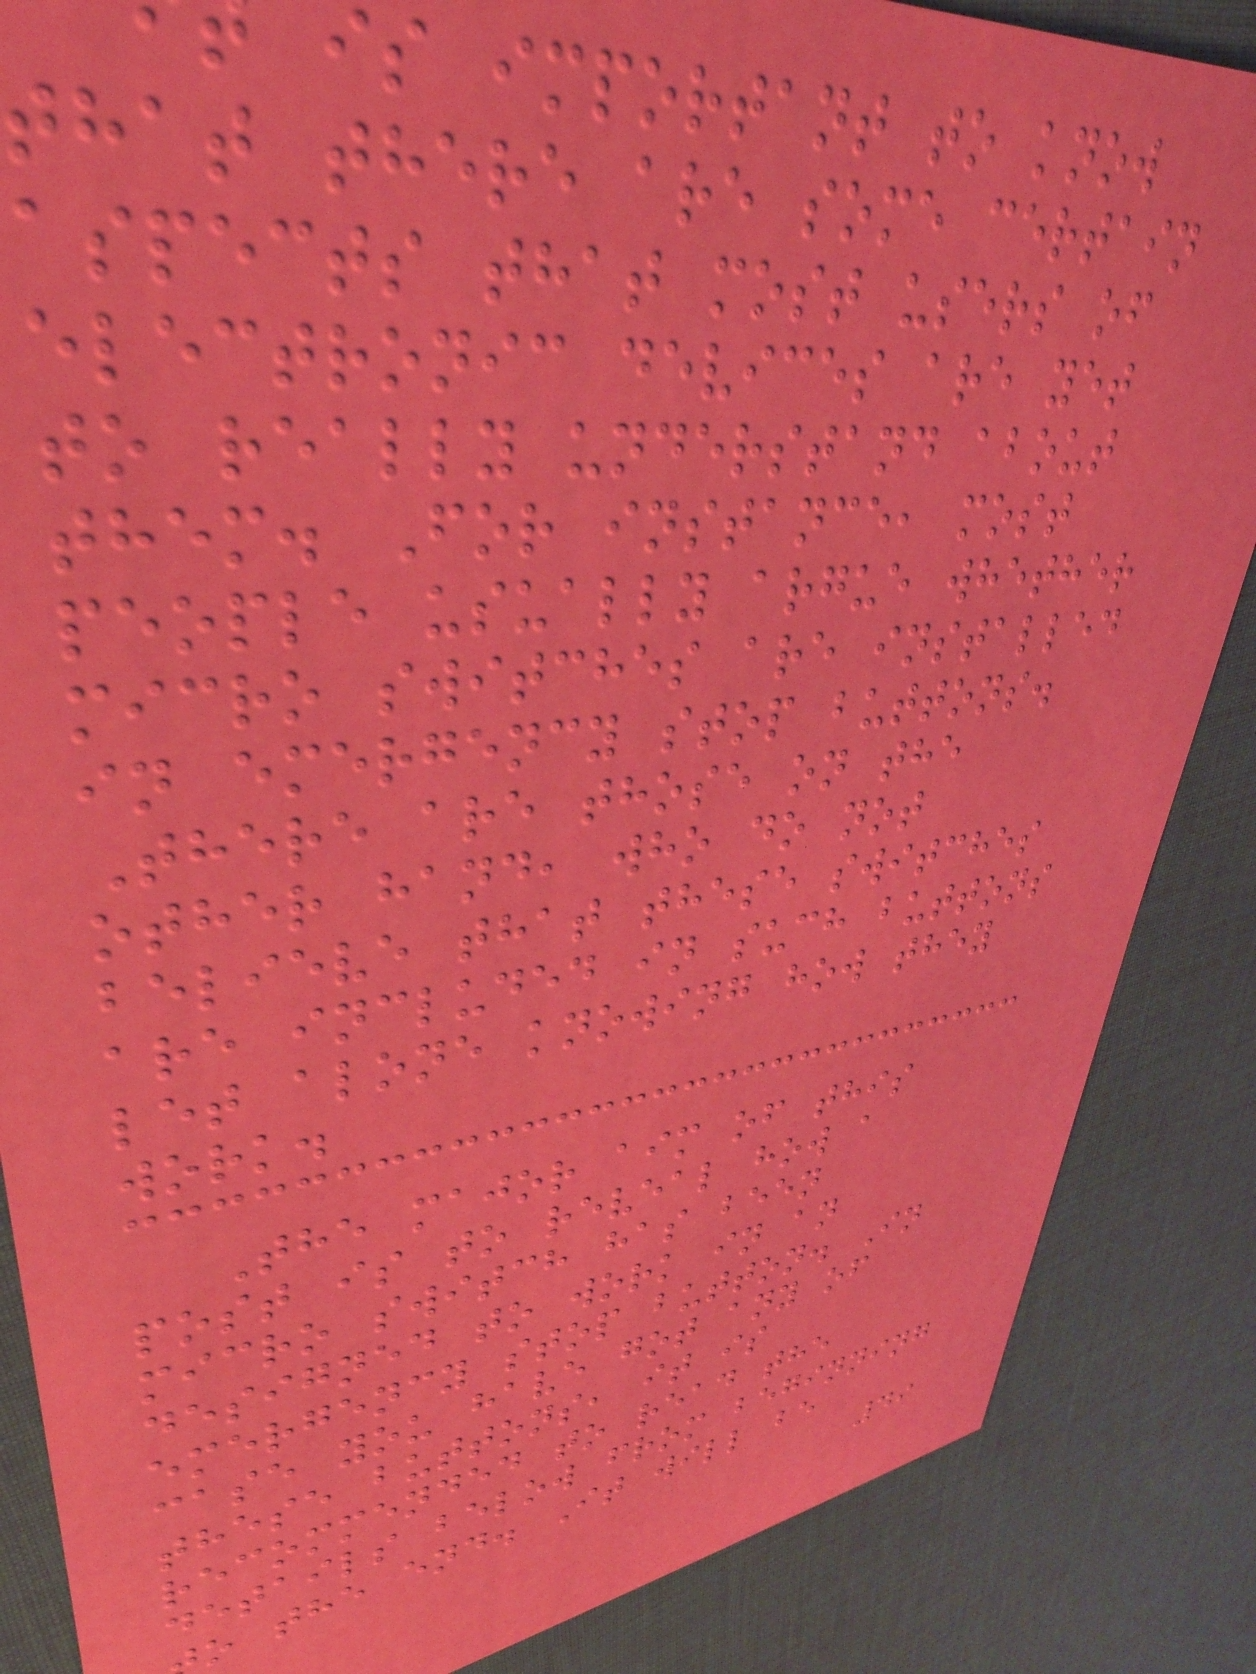is important to know
that there are some certain
aspects that most users of
electronic devices are yet
to really understand about
them. For instance, most
people usually argue whether
micro switches are installed
in emergency stop buttons.
There are those on the
other hand, who do not
believe that these switches
are included in such buttons
let alone knowing how they
work.
The major aim of this
post is to reveal how a
micro switch has been
designed to work in an
emergency stop button. In
case you have got any of
these buttons, it is
recommended to read the
details below from beginning
o the end. It will be
49
